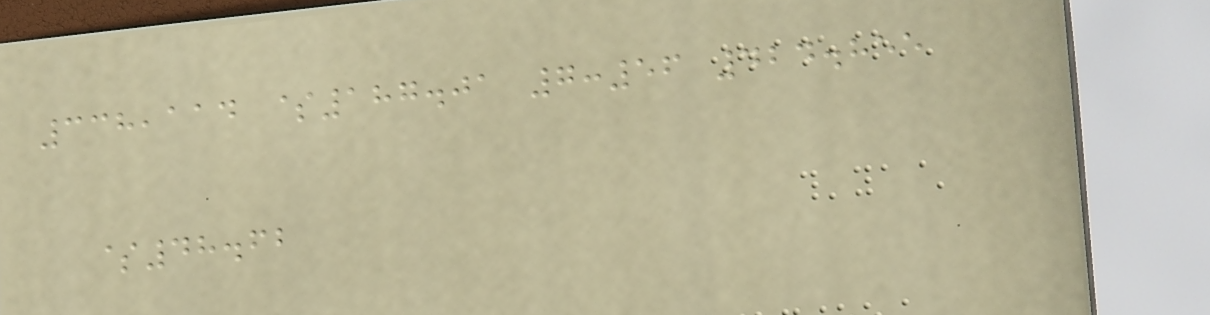338,114 $187.01 7:56 424.855
$48.62
